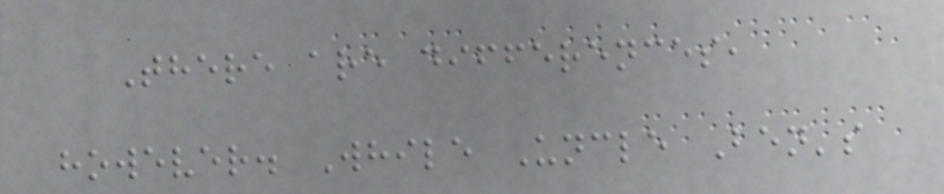There are differences,
however. While Uncle Ben's
